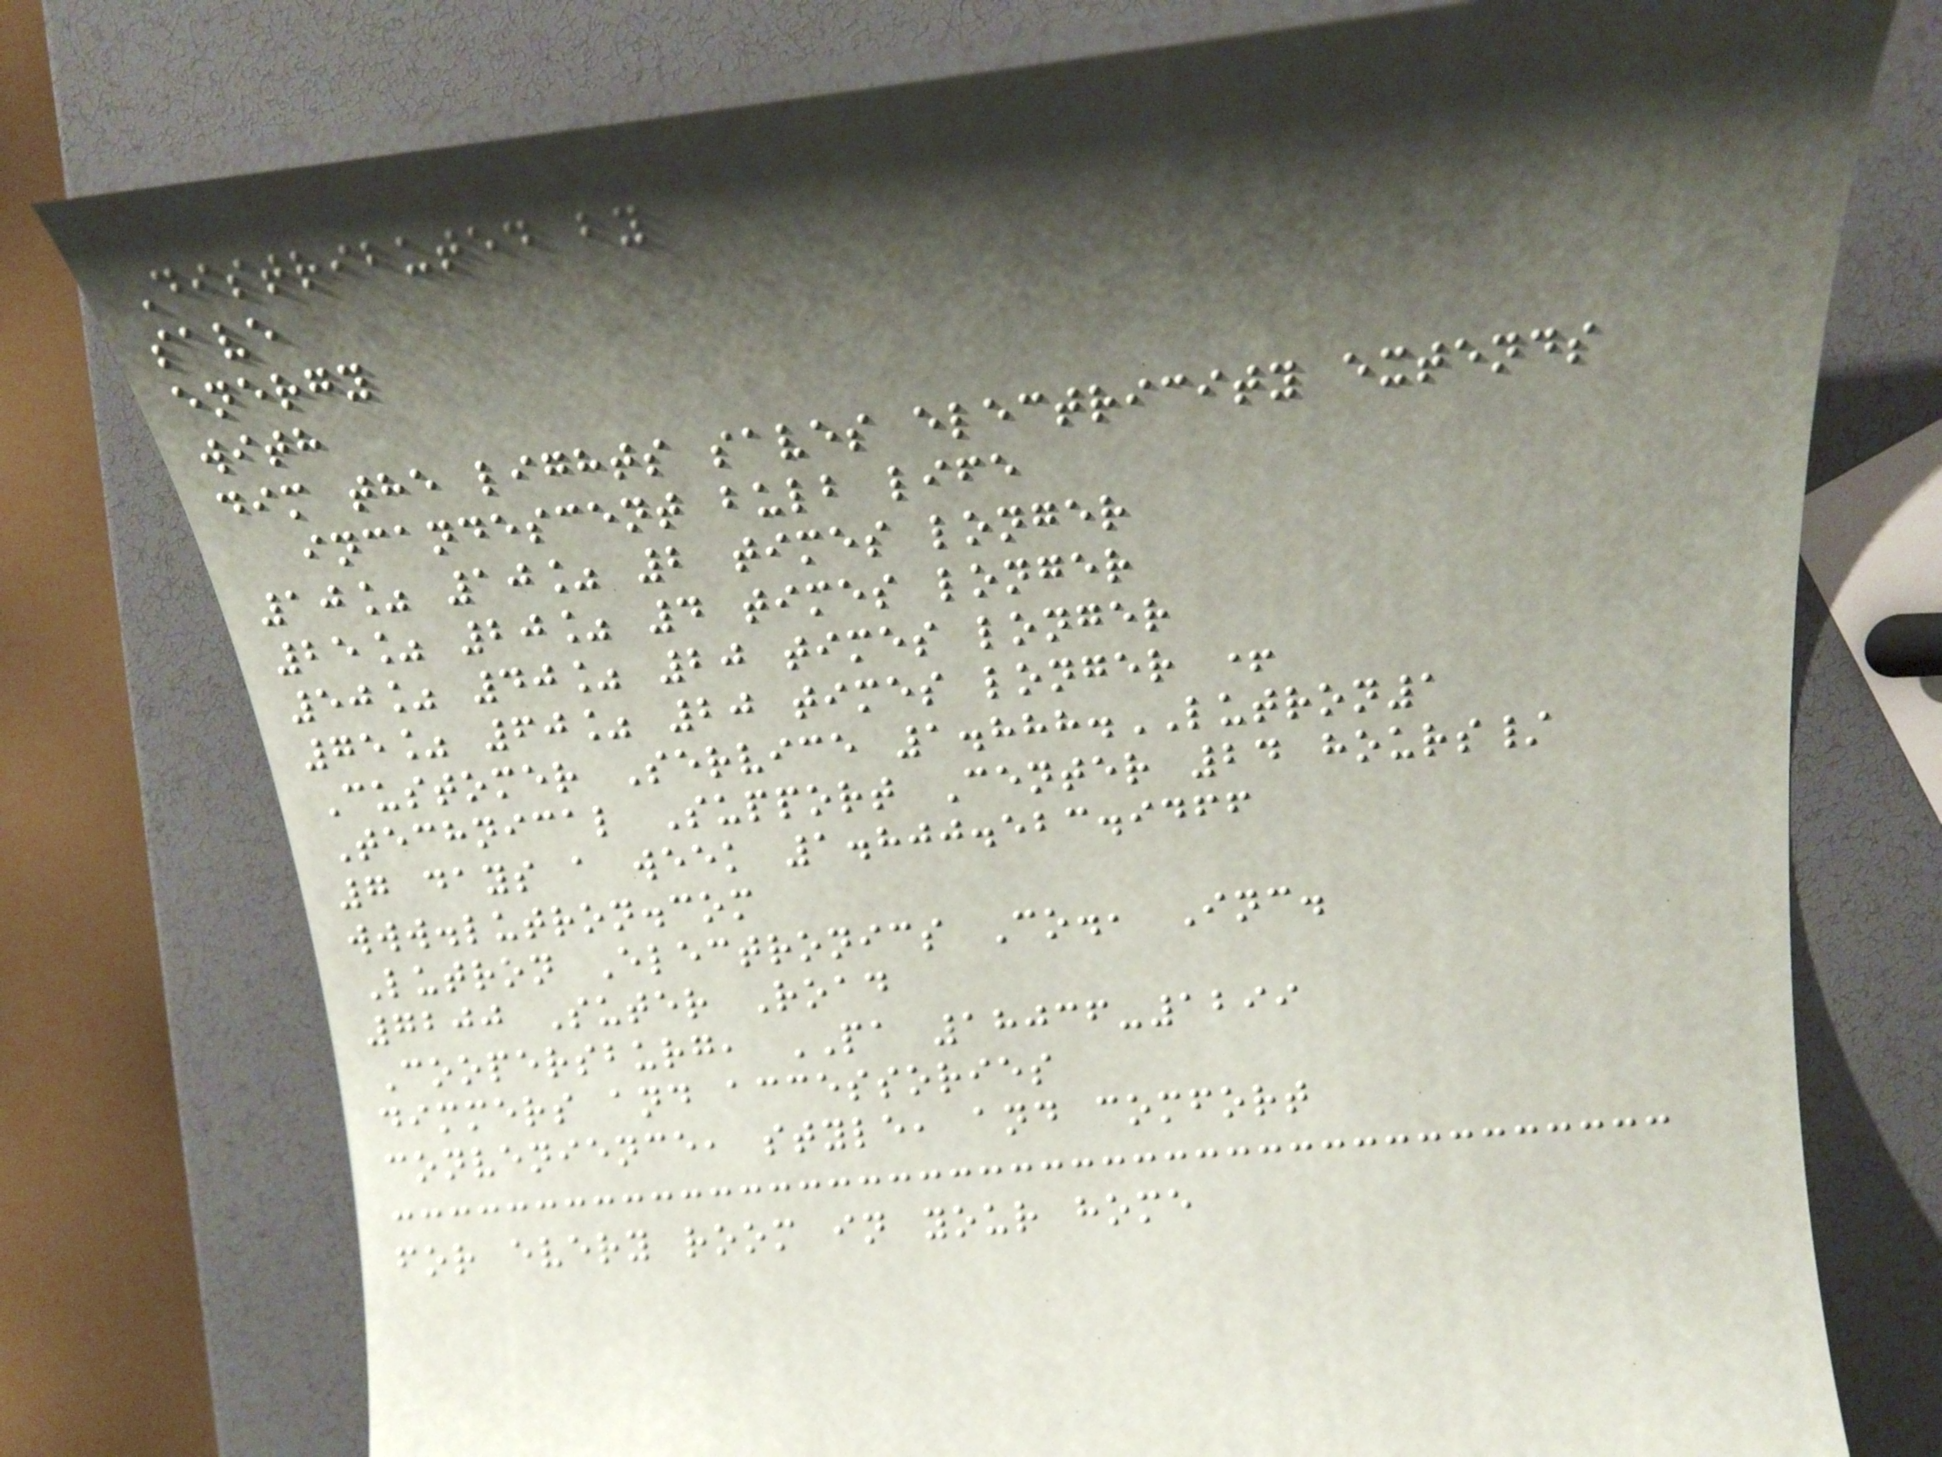Distributed by
save
energy
with
dim the lights saves electricity extends
incandescent bulb life
10% 10% 2 times longer
25% 20% 4 times longer
50% 40% 20 times longer
75% 60% 20 times longer +
Customer Service 1.888.LUTRON1
Technical Support Center 24 hours/
7 days a week 1.800.523.9466
www.lutron.com
Lutron Electronics Co., Inc.
7200 Suter Road
Coopersburg, PA 18036-1299
dimmers and accessories
convenience, style, and comfort
for every room in your home
